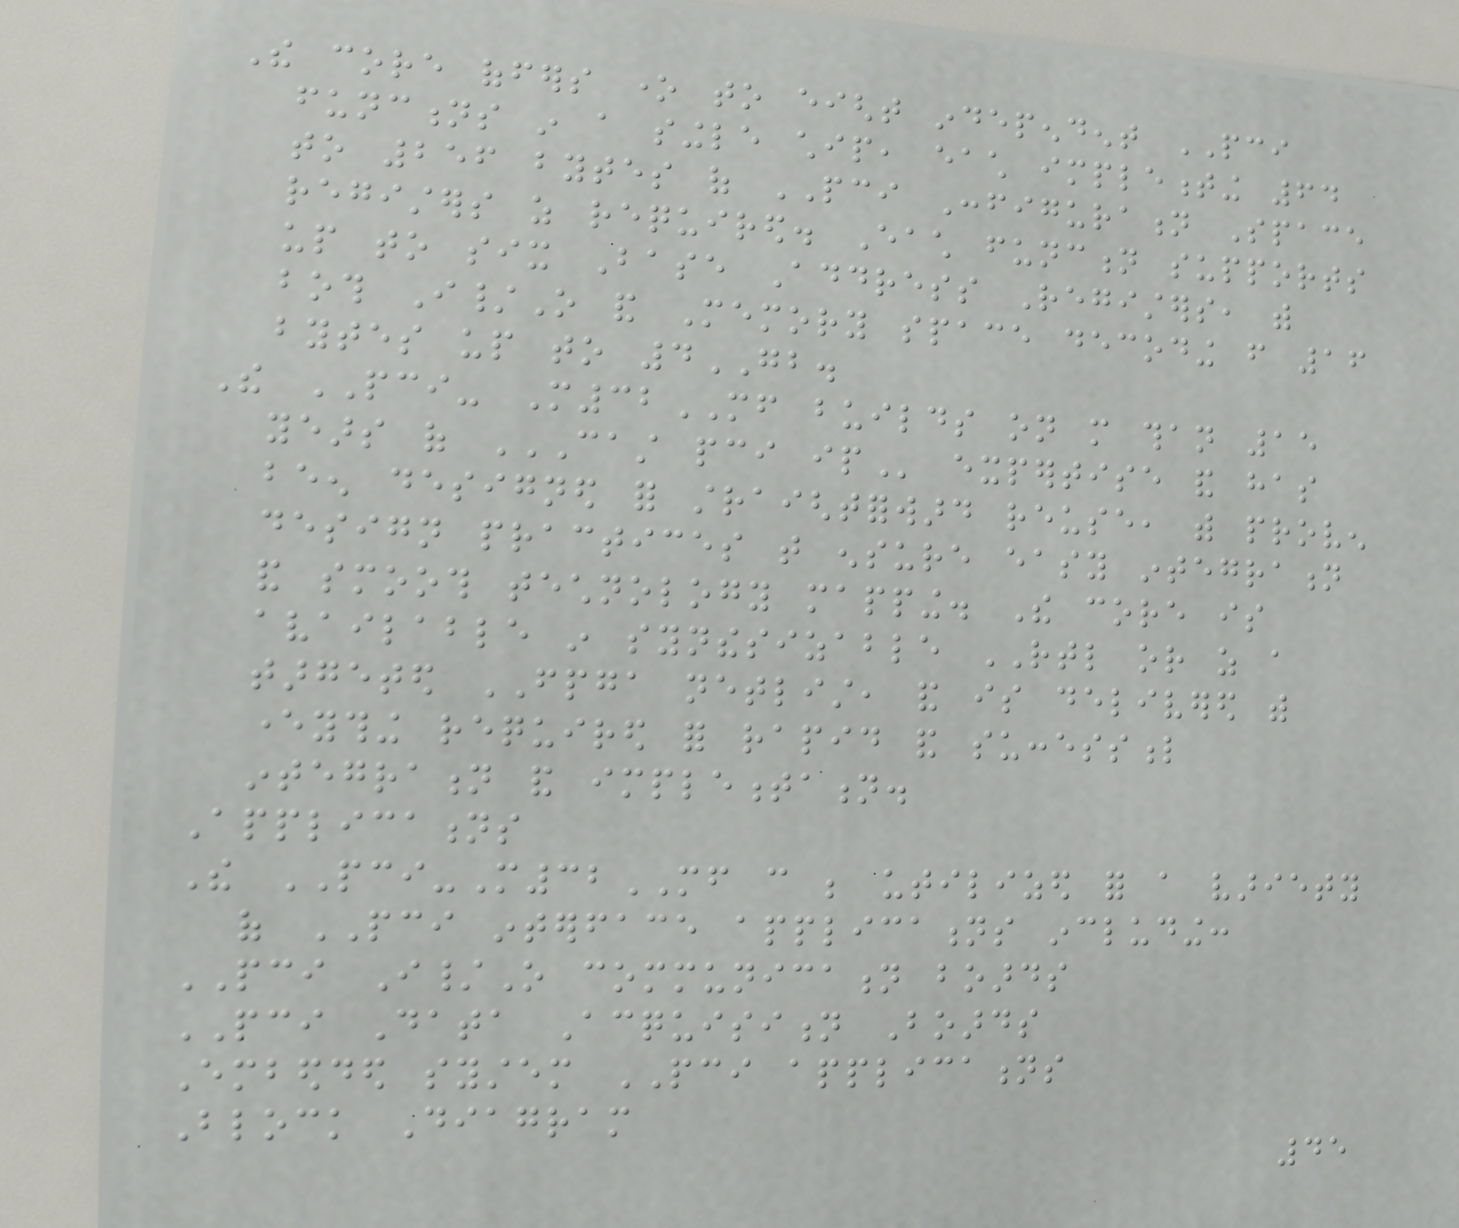The core offers one to eight independent PCI
functions in a single chip, each implementing 64
to 256 bytes of PCI Configuration Space
registers as required. Each function supports
up to six Base Address Registers, with
both I/O and Memory space decoding from 16
bytes up to 4GB.
The PCI- M32MF builds on more than 15
years of CAST PCI IP expertise and has
been designed for straightforward reuse, with proven
design practices that ensure easy integration
and smooth technology mapping. The core is
available in synthesizable RTL or as a
targeted FPGA netlist, and is delivered with
everything required for rapid and successful
integration and implementation.
Applications
The PCI-M32MF can be utilized for a variety
of PCI interface applications including:
PCI I/O communication boards
PCI Data Acquisition Boards
Embedded system PCI applications
Block Diagram
45
